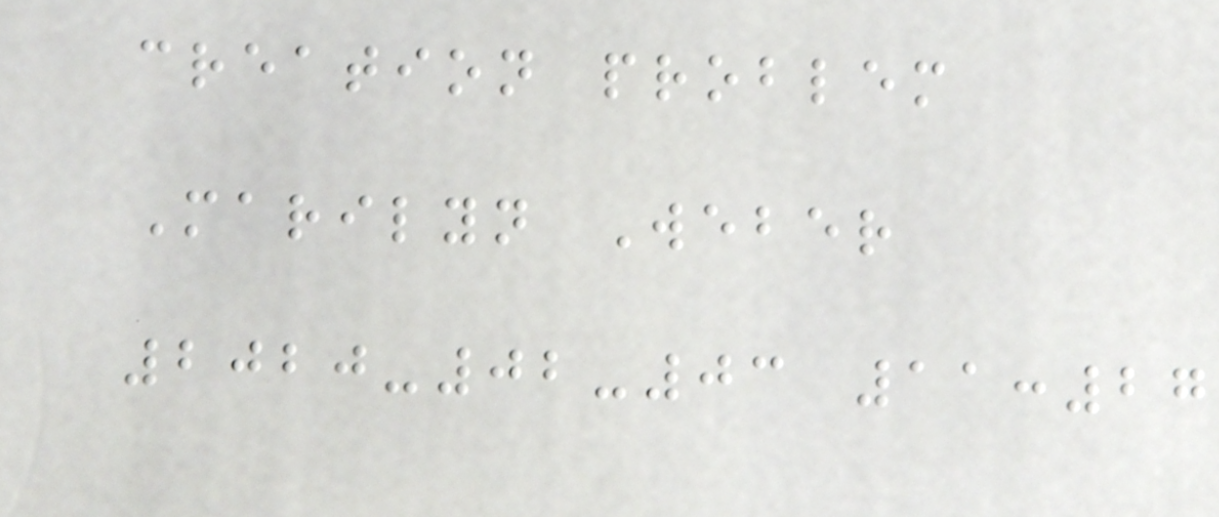creation problem
Marilyn Weber
2020-02-03 11:27
